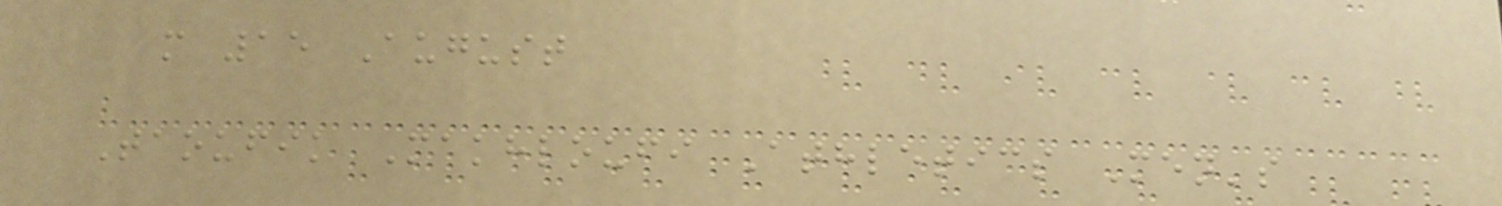m 15 August
Taoufik Makhloufi Athletics Men's
